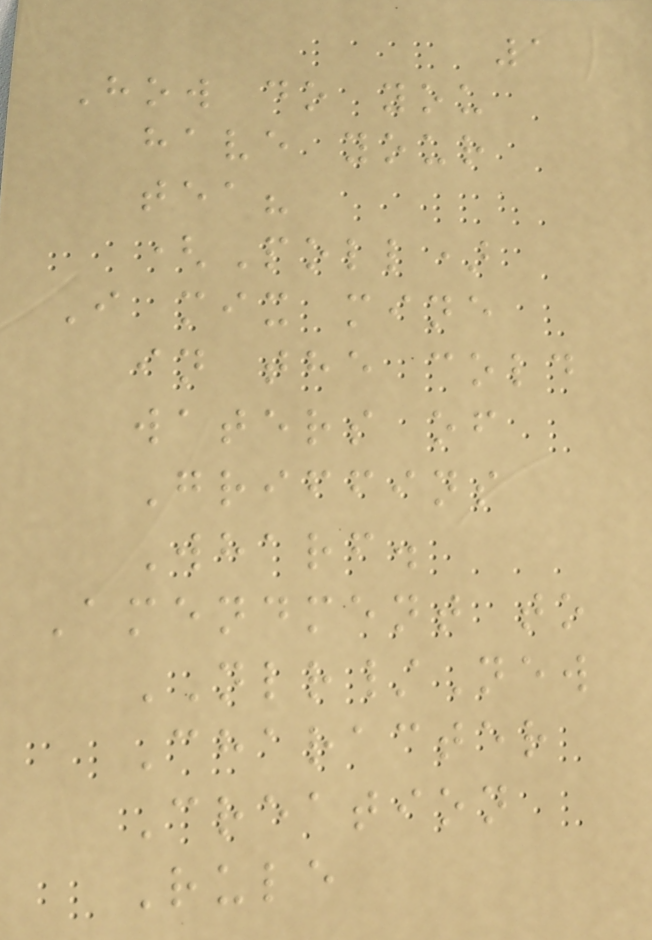1
How do you
have your
tea?
(Poll)
I mix mine
in the cold
waters of
Griffins
Wharf.
Amendment to
NLR/New
Character
Creation
Rule
